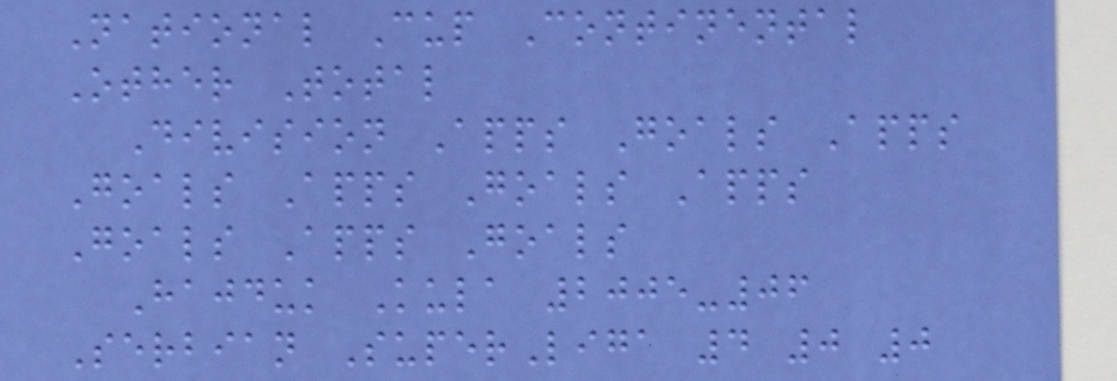National Cup Continental
Other Total
Division Apps Goals Apps
Goals Apps Goals Apps
Goals Apps Goals
Hajduk Kula 2005-06
Serbian SuperLiga 4 0 0
